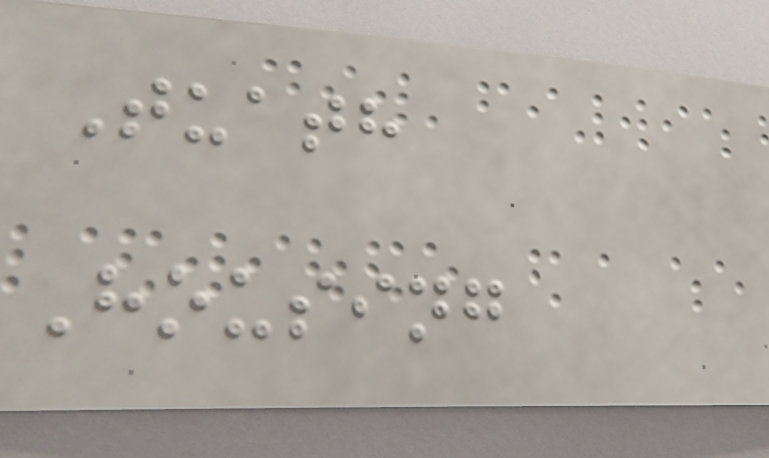Tuath
Housing
